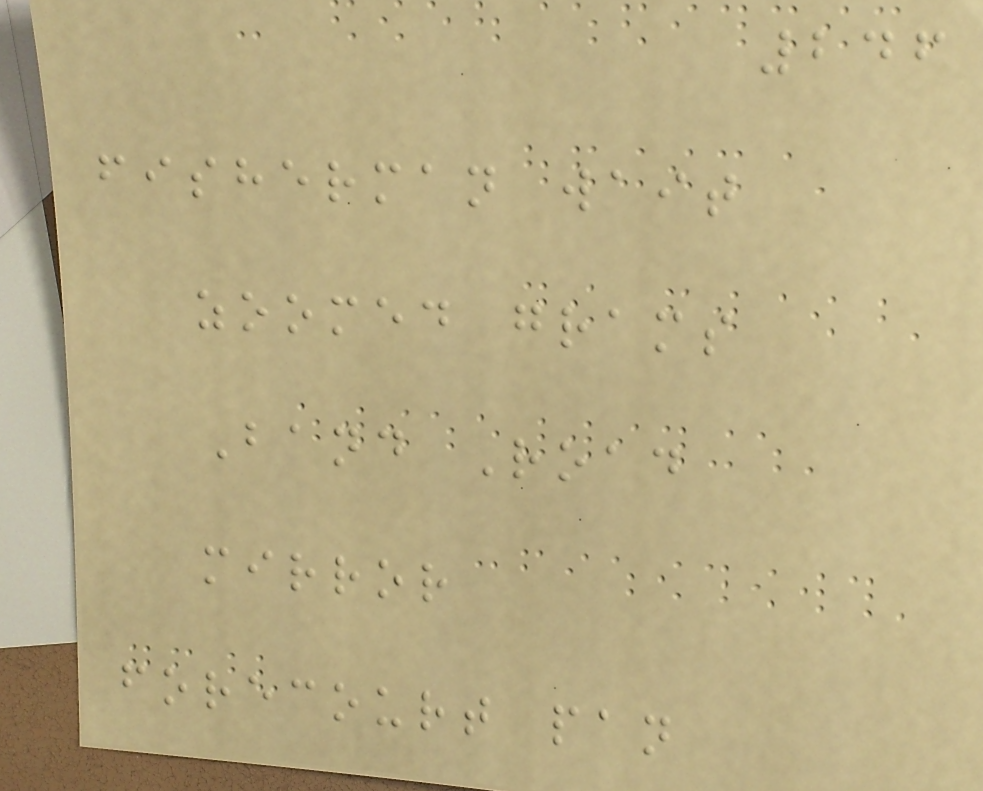246
fisherman wait
zoomed grams
Band Road
mirror
forecourt pan
